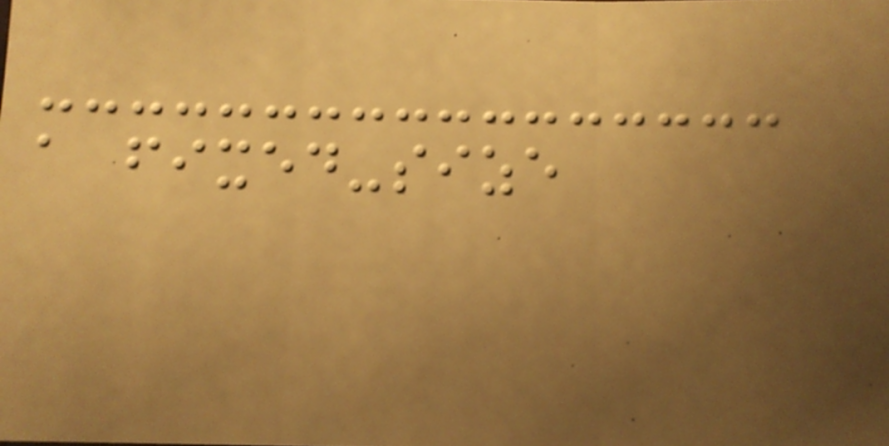a fixed-size
